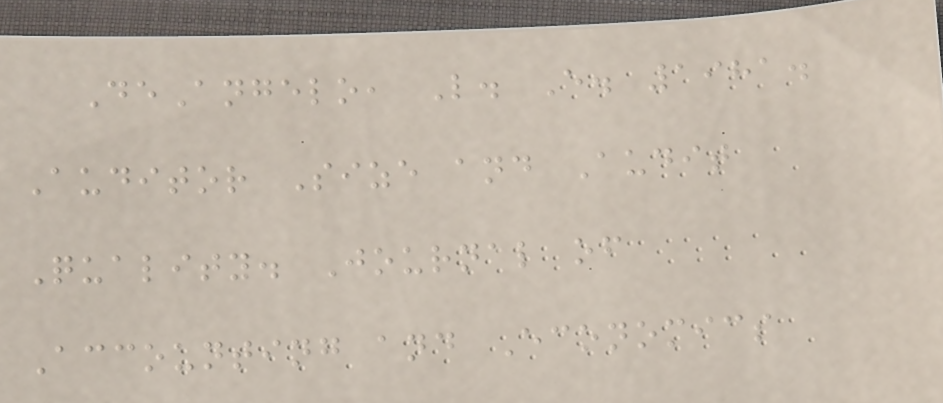DeAngelo, L. E. 1981.
Auditor Size and Audit
Quality. Journal of
Accounting and Economics
